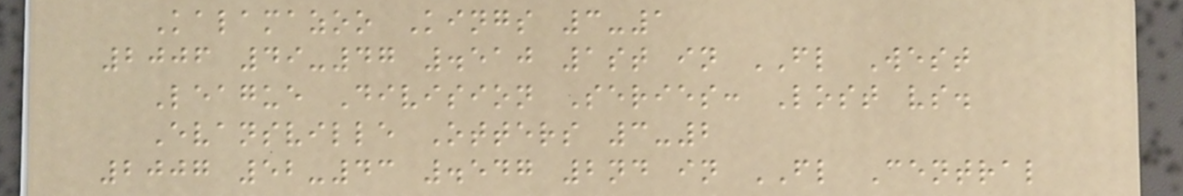Kalamazoo Kings 3-1
2006 49-47 .510 1st in FL West
League Division Series: Lost vs.
Evansville Otters 3-2
2007 52-43 .547 2nd in FL Central
